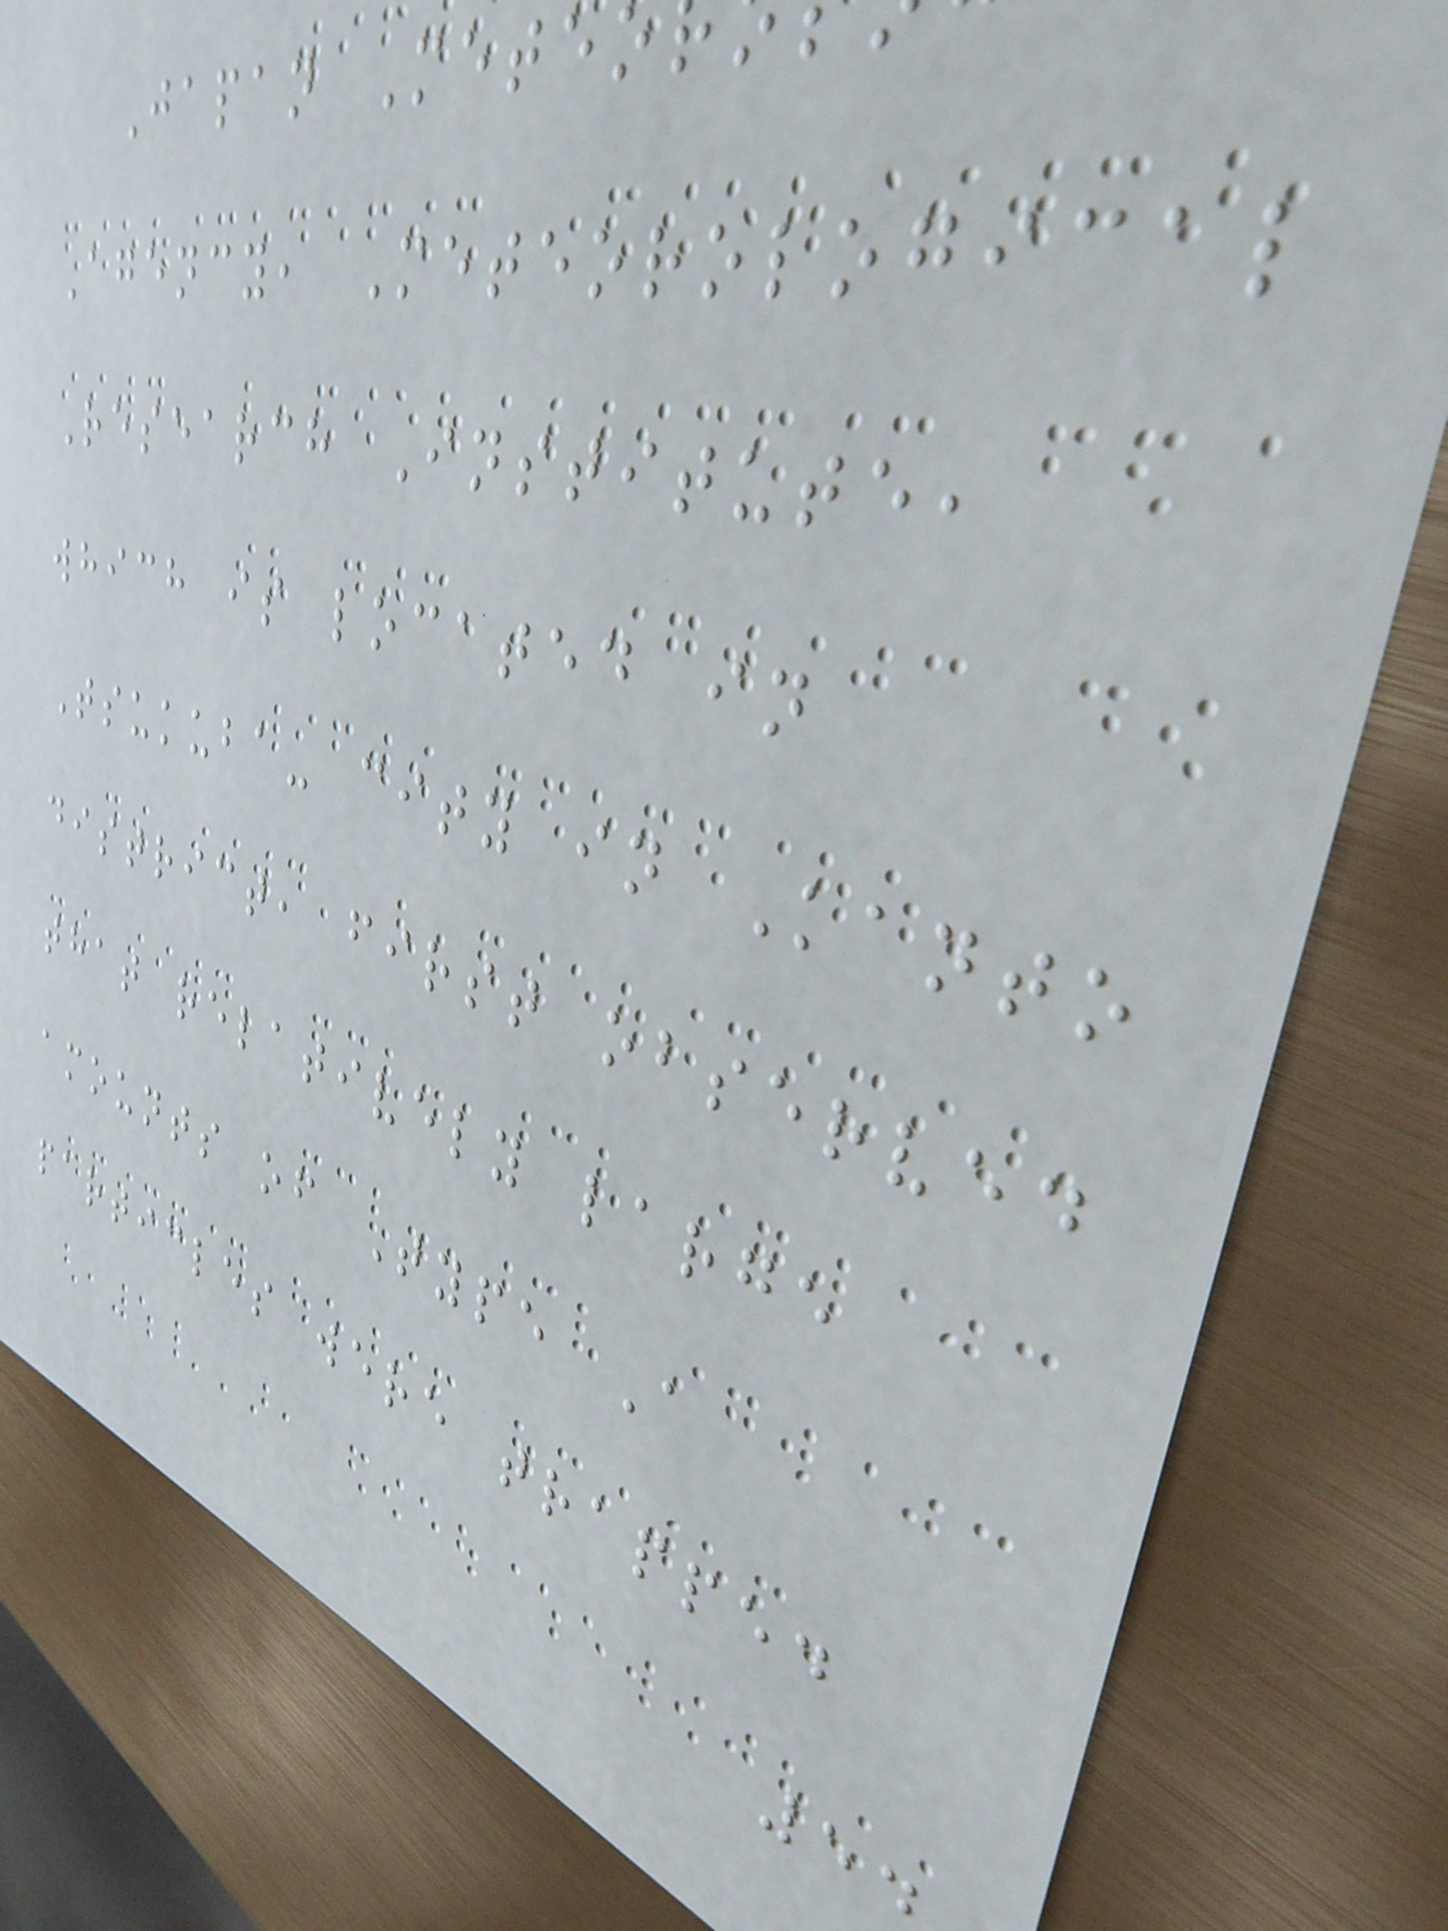Japan Meteo
Agency, Meteorological
Research Institute,
which is located in
Tsukuba- city in Kanto
district, first observed
that relatively large
amounts of Type A
particles were trapped
